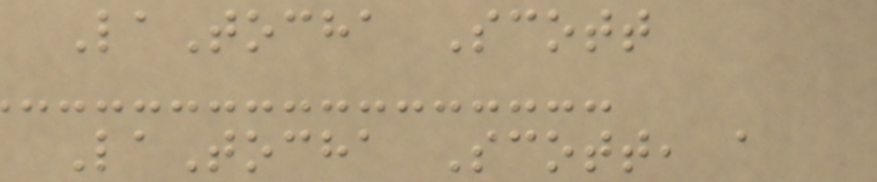LaTocha Scott
LaTocha Scott, a
